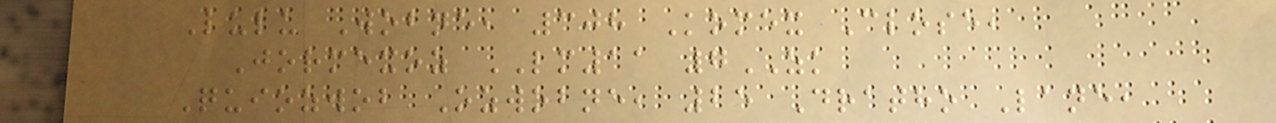Lulu Wobne, 308 Komex Close,
Jormexoz LM11 7ZK
Quiozwob Ozwobne, 25 Dratho Lane,
